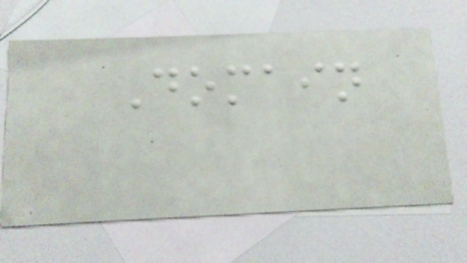Domain
